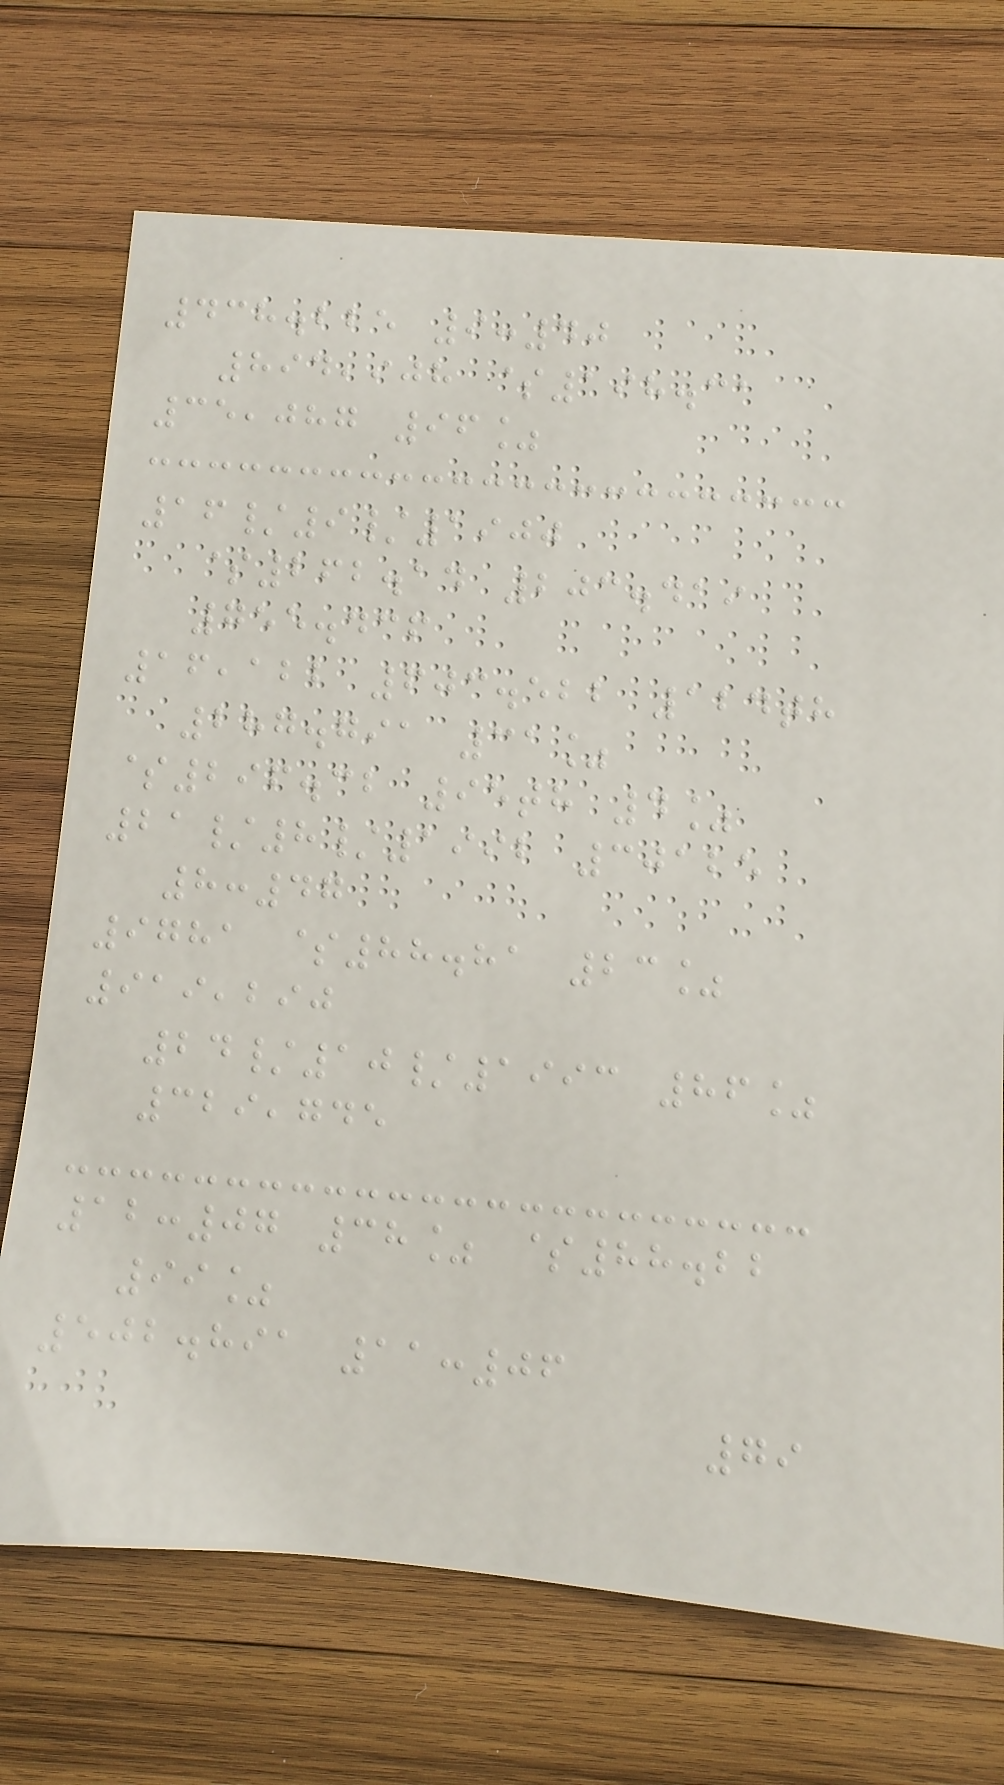438.225 9:40
894,908 $198.31
35,087 96%
16/9/1900
$262.14 203.419
755.436
16,122 603.522 124th
287.791 31%
$296.32 95th 4%
21/8/1992 30125
8:47
9781 $88.81 23%
919,290
24/10/1993 86%
329,745
12:07 38% $88.22
99%
502.891 11:06
79
